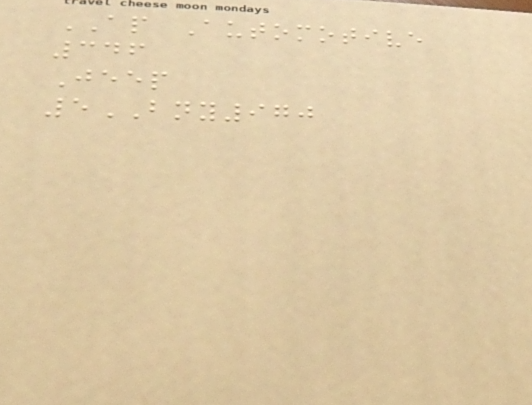AP Automotive
346
Jeep
5BNY970
